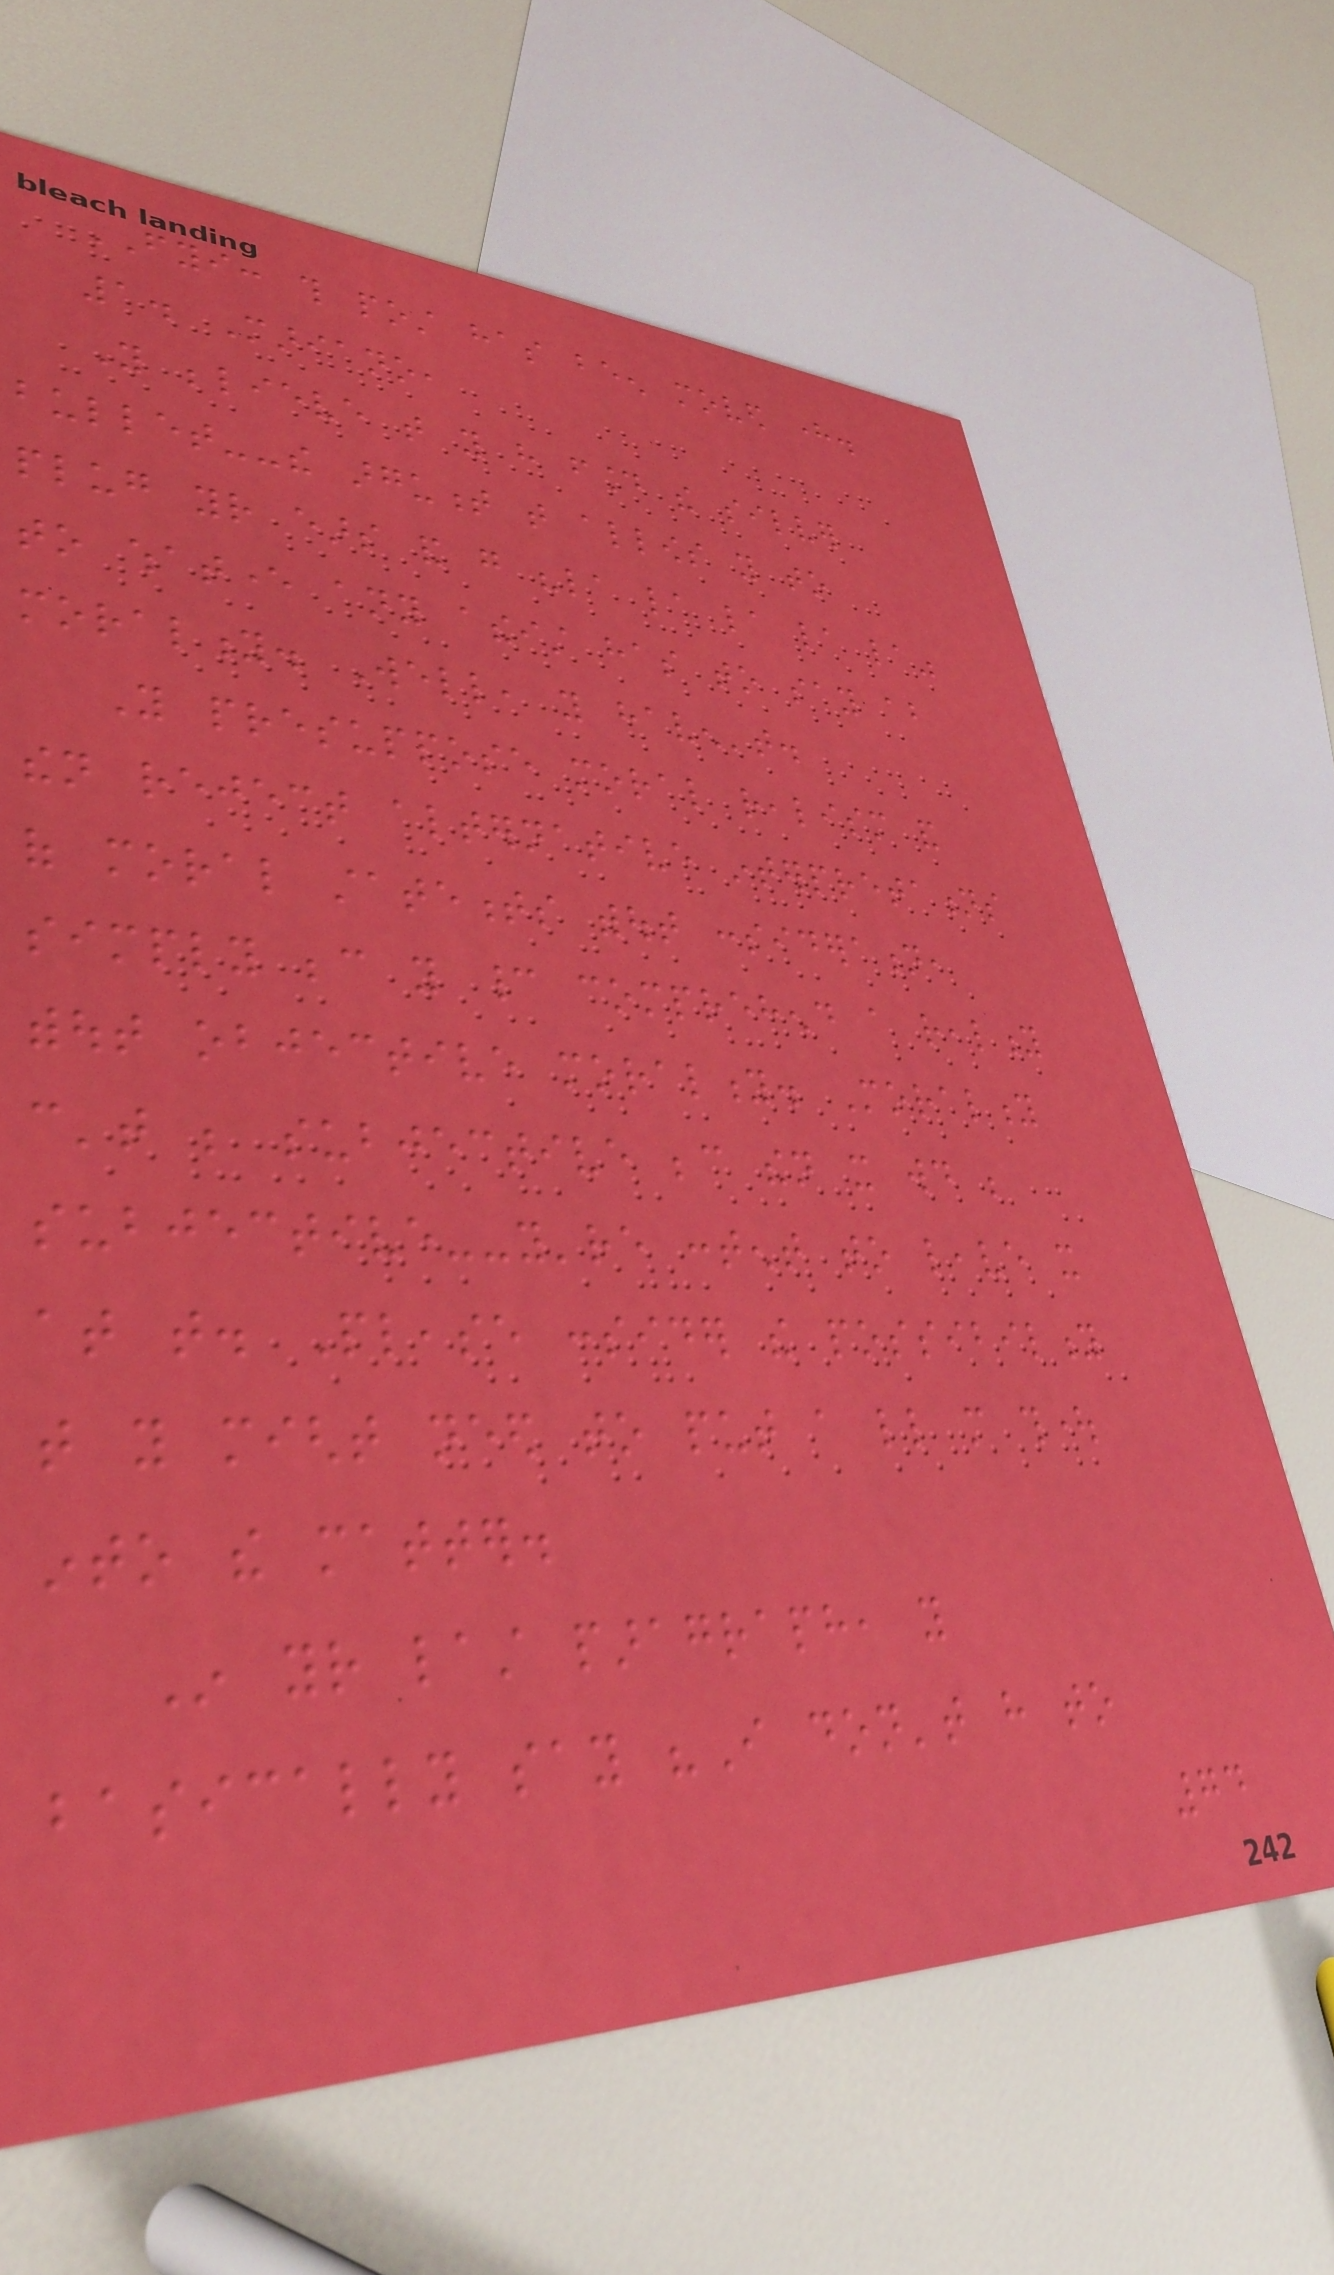FYI: this post has been moved here.
1. Mariano,
You believe that you have found the silver
bullet--the argument that allows you to
plug your ears and go "la la la la la"
to whatever any atheist has to say about
morality. Well, you haven't.
You presuppose moral realism and
then reject alternative interpretations
of moral statements without consideration,
simply because you cannot comprehend a reality
without objective morality. Morality
can't be subjective because then it would be
subjective--you're content to leave it
at that. Please consider the possibility
that you might need to put a little more thought
into the matter.
In your last paragraph, you
basically say "I don't have to
74
